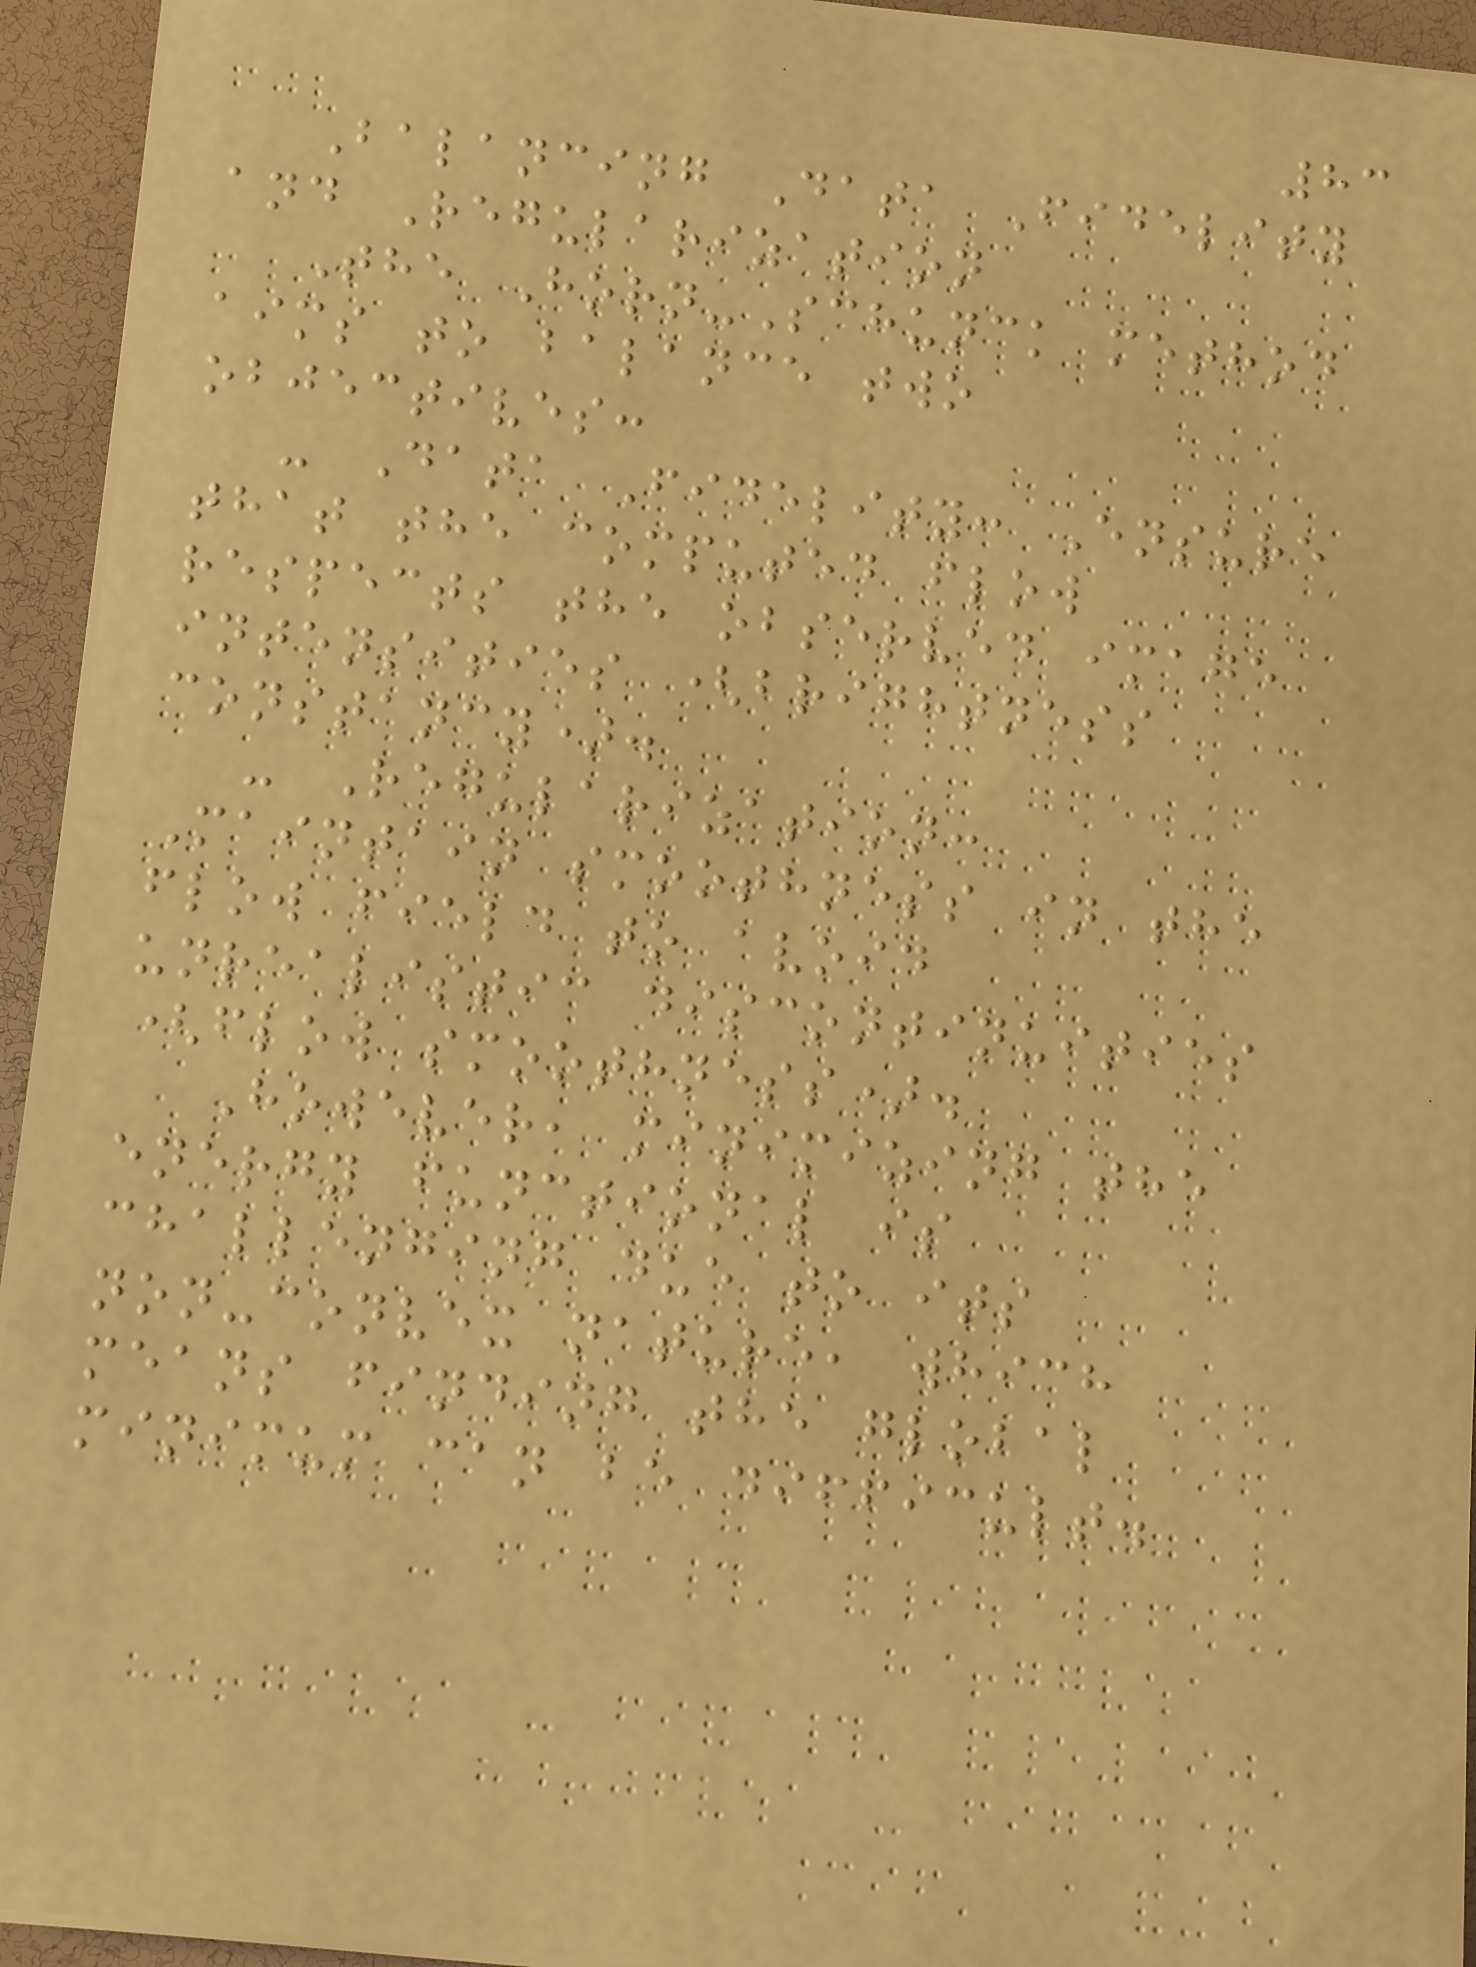83
Balancing Data Fidelity
and Regularization
The Horn-Schunck method
aims to balance two
objectives:
- Data Fidelity: Ensure
that the computed flow
respects the observed image
intensities (brightness
constancy).
- Regularization:
Maintain smoothness in the
flow field to avoid
unrealistic discontinuities
(flow smoothness).
However, minimizing the
energy functional is
challenging due to its
non-convex nature, which
means finding the global
minimum can be difficult.
